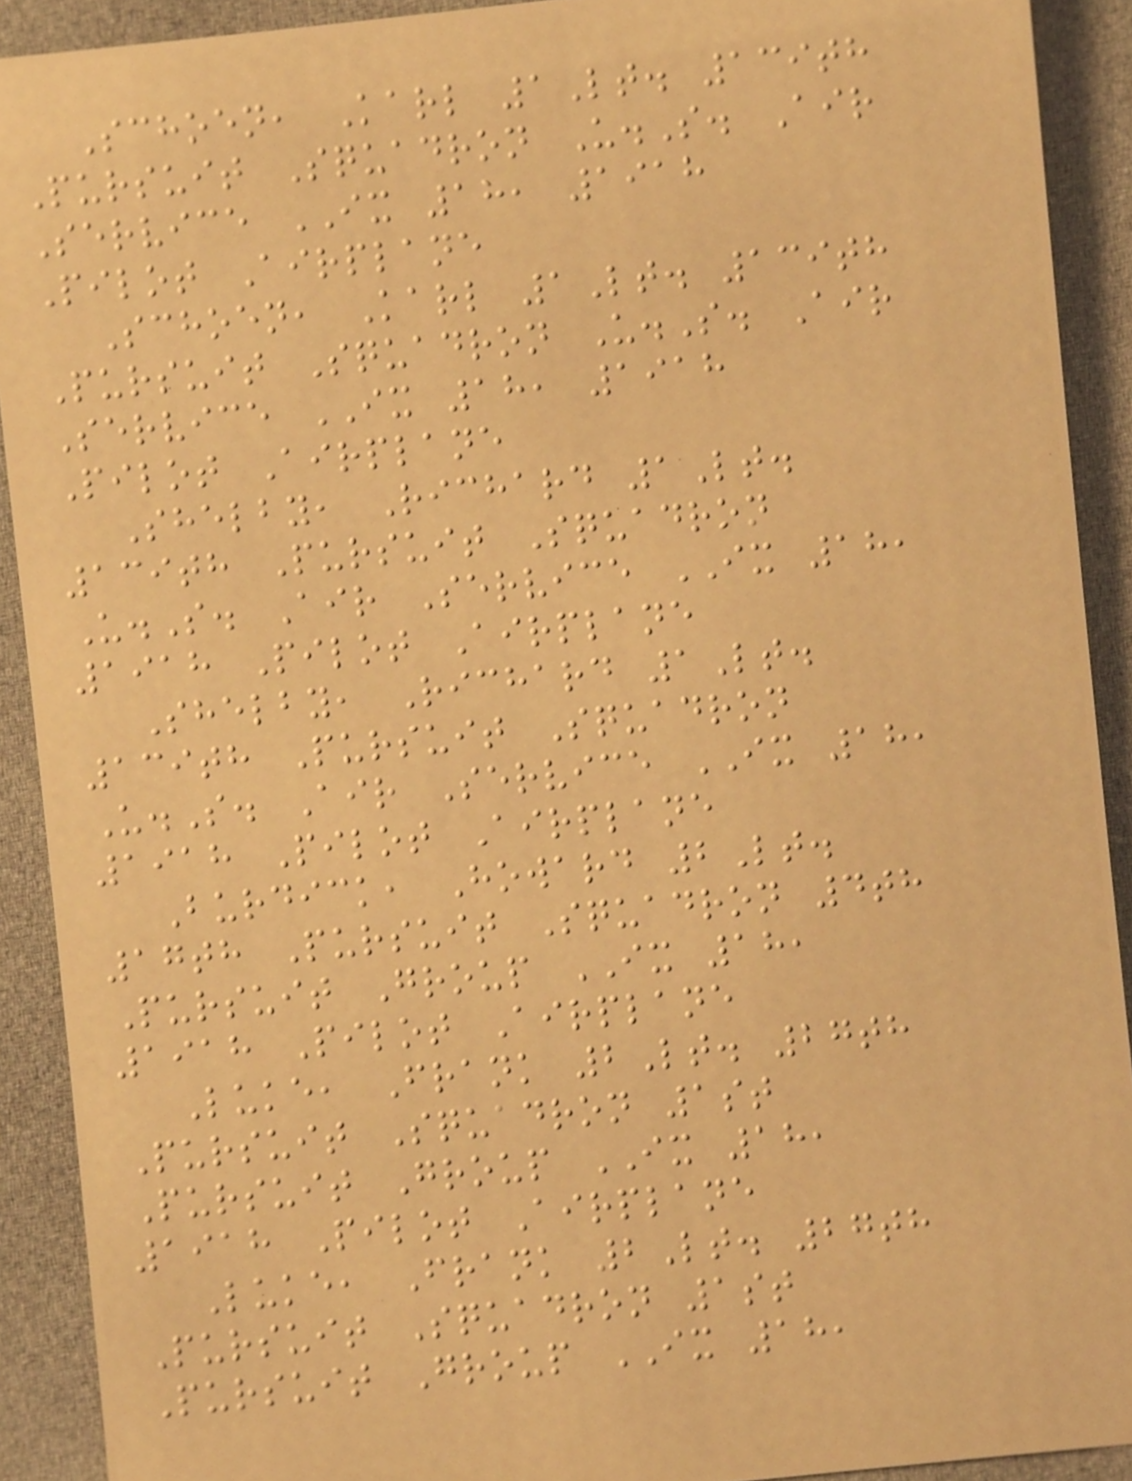Schoen, Karl 1Lt. 139th
Pursuit Squadron U.S. Air
Service IX 18, 1918
Pilot Airplane
Schoen, Karl 1Lt. 139th
Pursuit Squadron U.S. Air
Service IX 18, 1918
Pilot Airplane
Shelby, Richard 1Lt.
139th Pursuit Squadron
U.S. Air Service IX 18,
1918 Pilot Airplane
Shelby, Richard 1Lt.
139th Pursuit Squadron
U.S. Air Service IX 18,
1918 Pilot Airplane
Burdick, Howard 2Lt.
17th Pursuit Squadron 4th
Pursuit Group IX 18,
1918 Pilot Airplane
Luke, Frank 2Lt. 27th
Pursuit Squadron 1st
Pursuit Group IX 18,
1918 Pilot Airplane
Luke, Frank 2Lt. 27th
Pursuit Squadron 1st
Pursuit Group IX 18,
